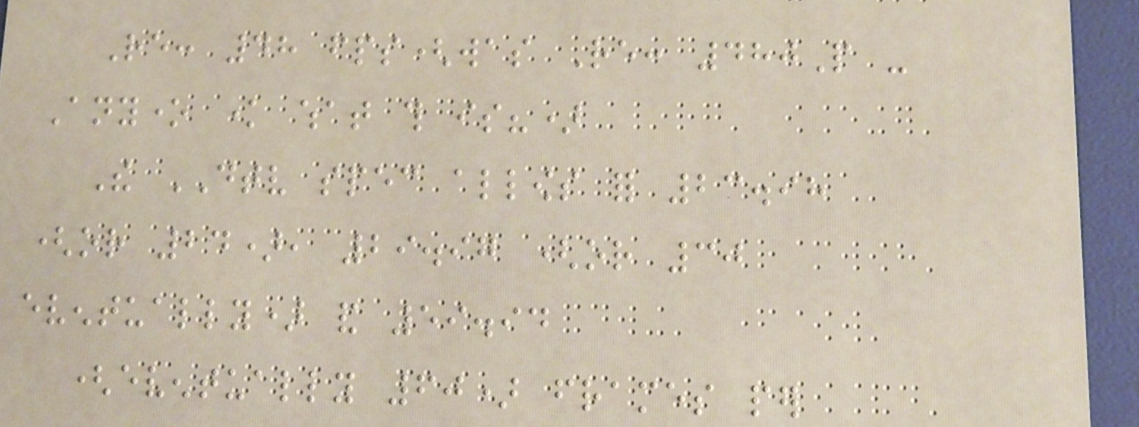Re: 48 fps(was Re: 480P -
Anyone know what this is?)
The DTV spec allows for 23.98
(or 24), 29.97 (or 30
eventually) and 59.94
(eventually 60) frames per
